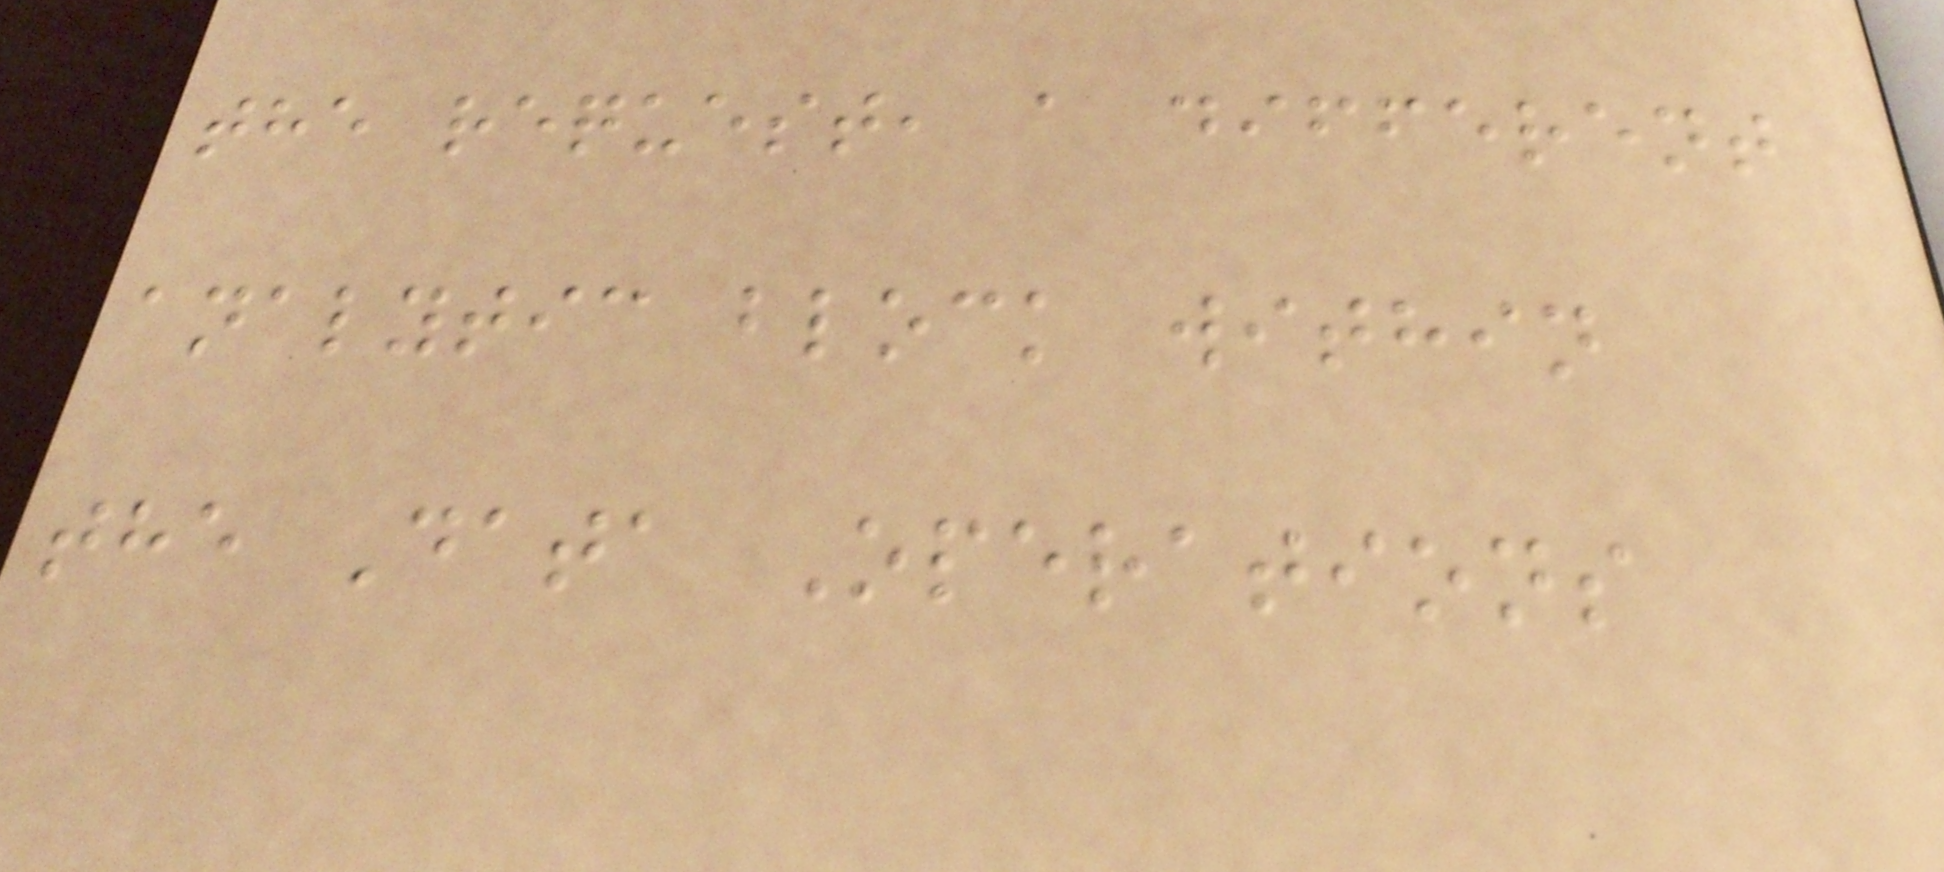the request, a different
analytic block within
the Data Operations
